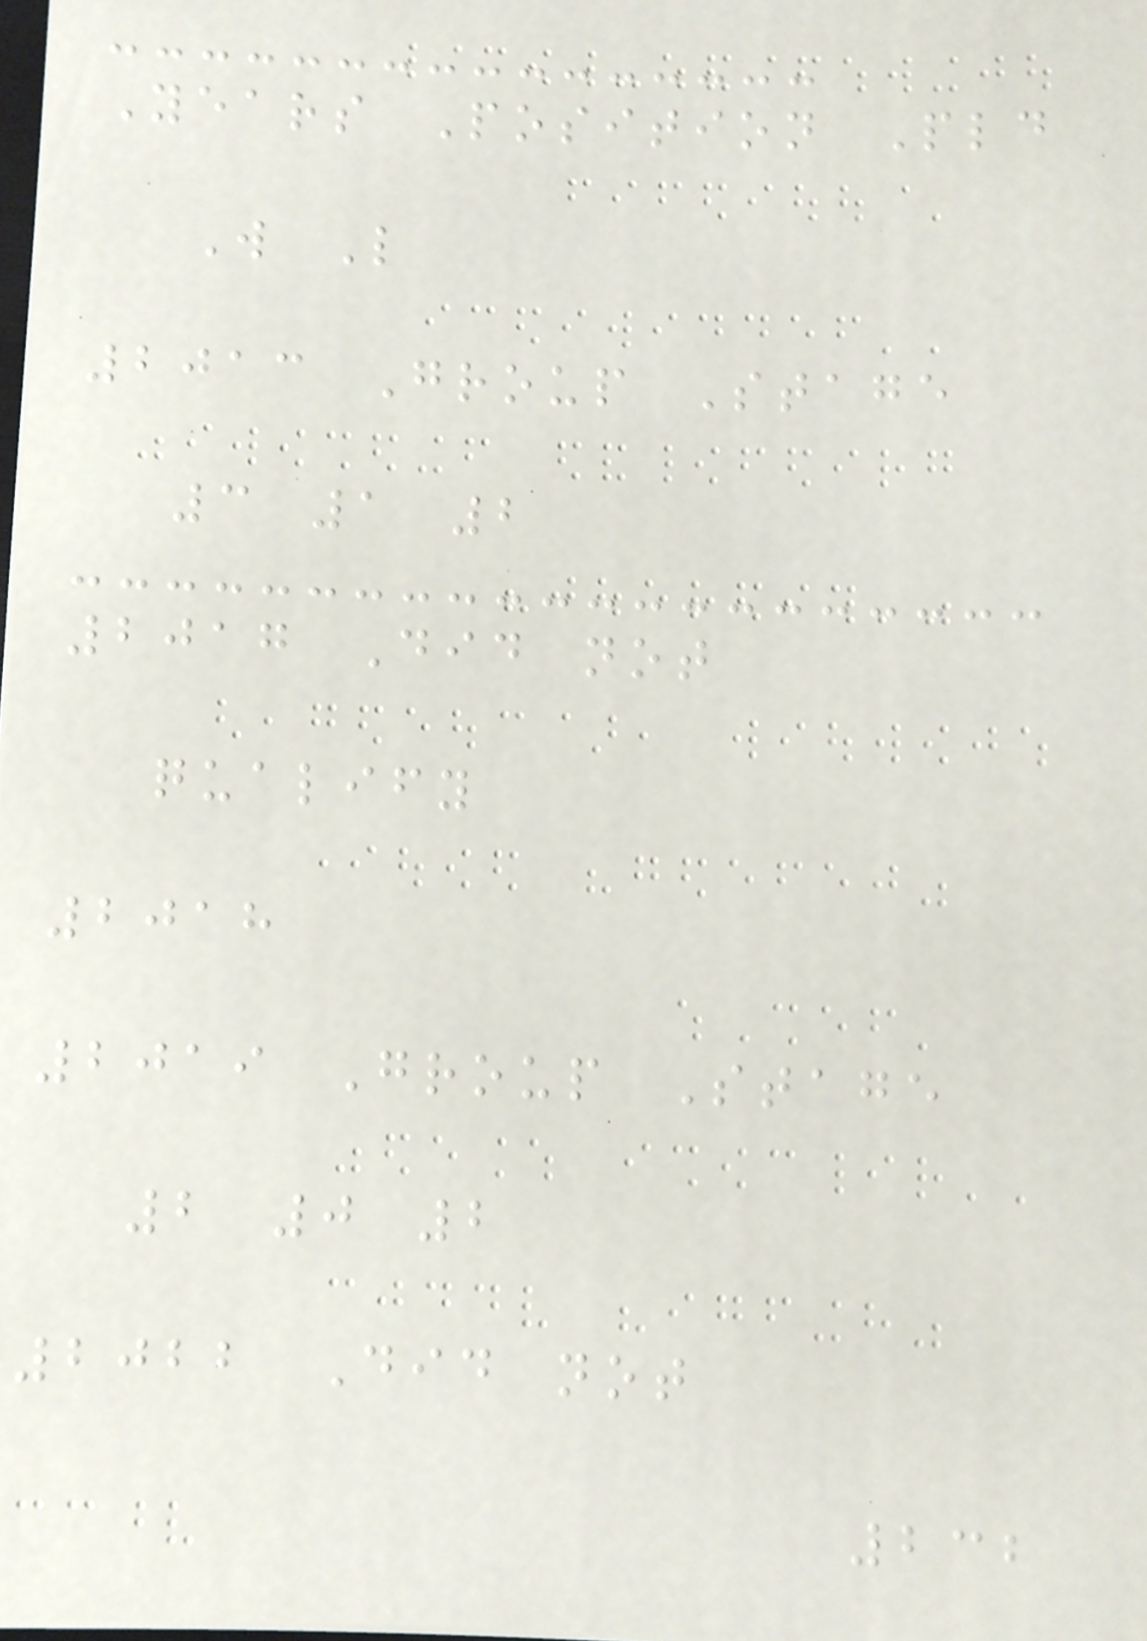Years Position Pld
W L
2013 Group Stage
3 1 2
2017 Did not
qualify
2018
2019 Group Stage
2 0 2
2022 Did not
232
